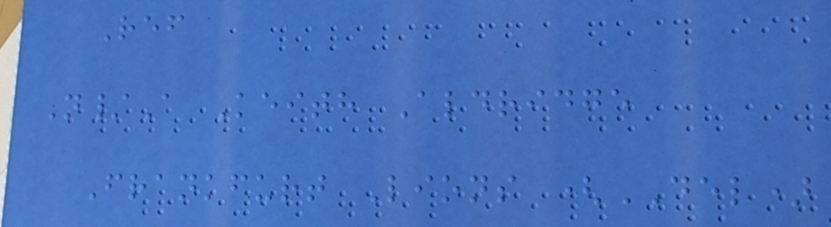Ref
N/A Keith Aldridge
Frankfurt Lions (DEL)
